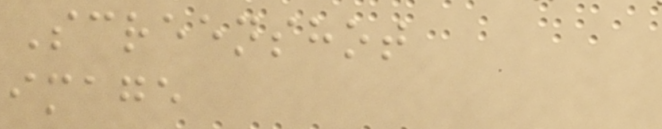Screenshot
image
